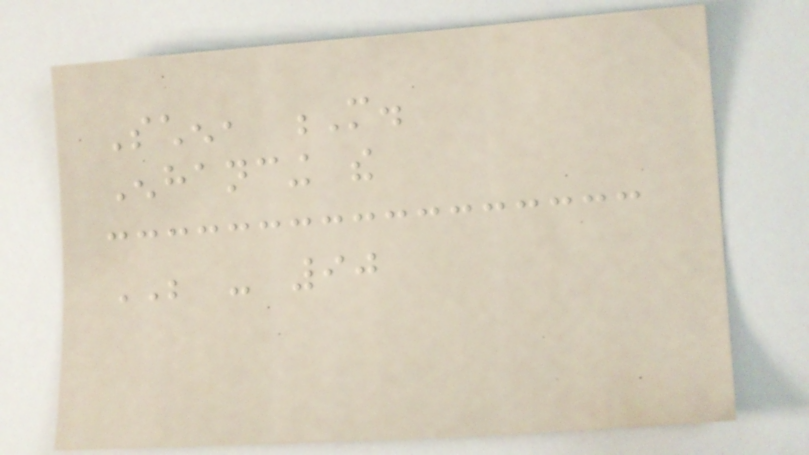Schen, M.
Enhancing the
BE - 90
